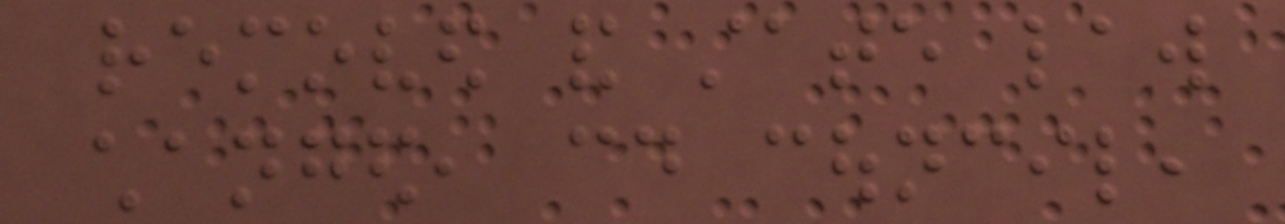removed and state law
changed, could council,
